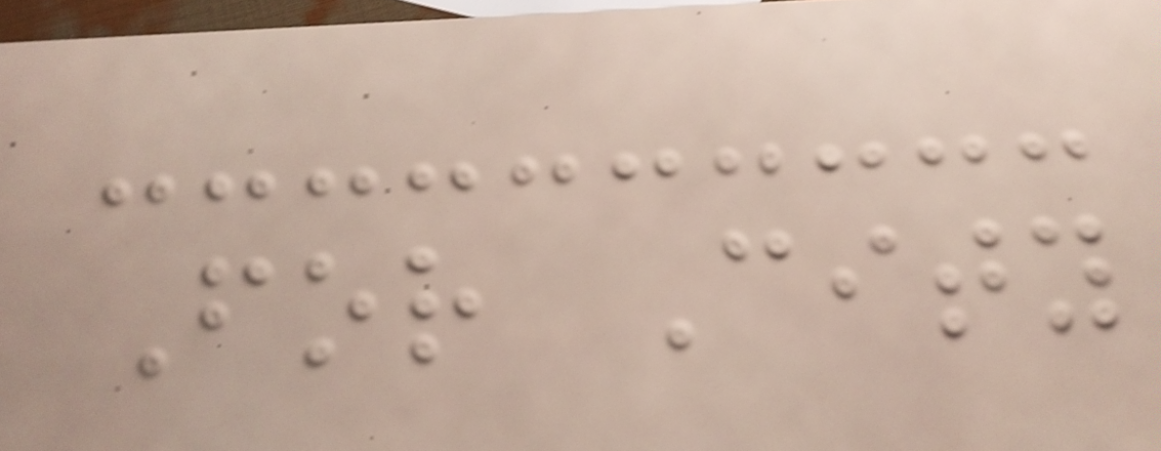For City
